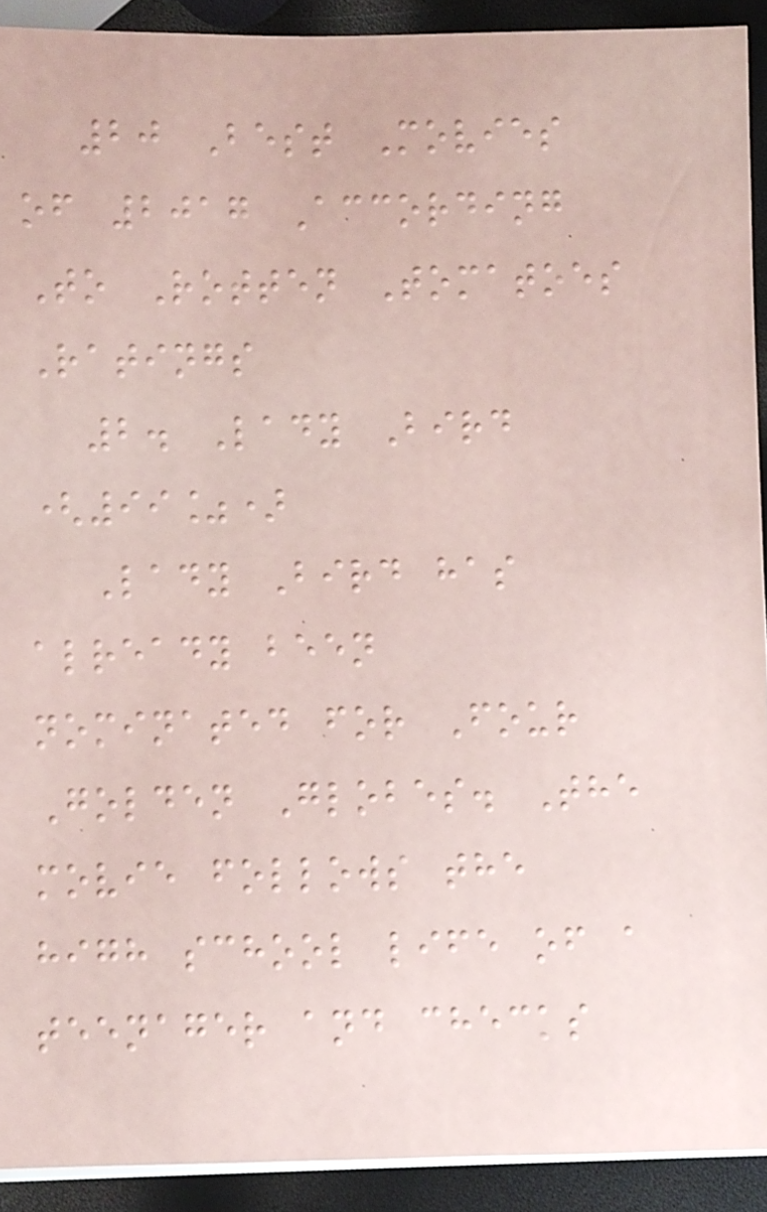20 Best Movies
of 2017 According
To Rotten Tomatoes
Ratings
2. Lady Bird
(99%)
Lady Bird has
already been
nominated for Four
Golden Globes. The
movie follows the
high school life of a
teenager and checks
